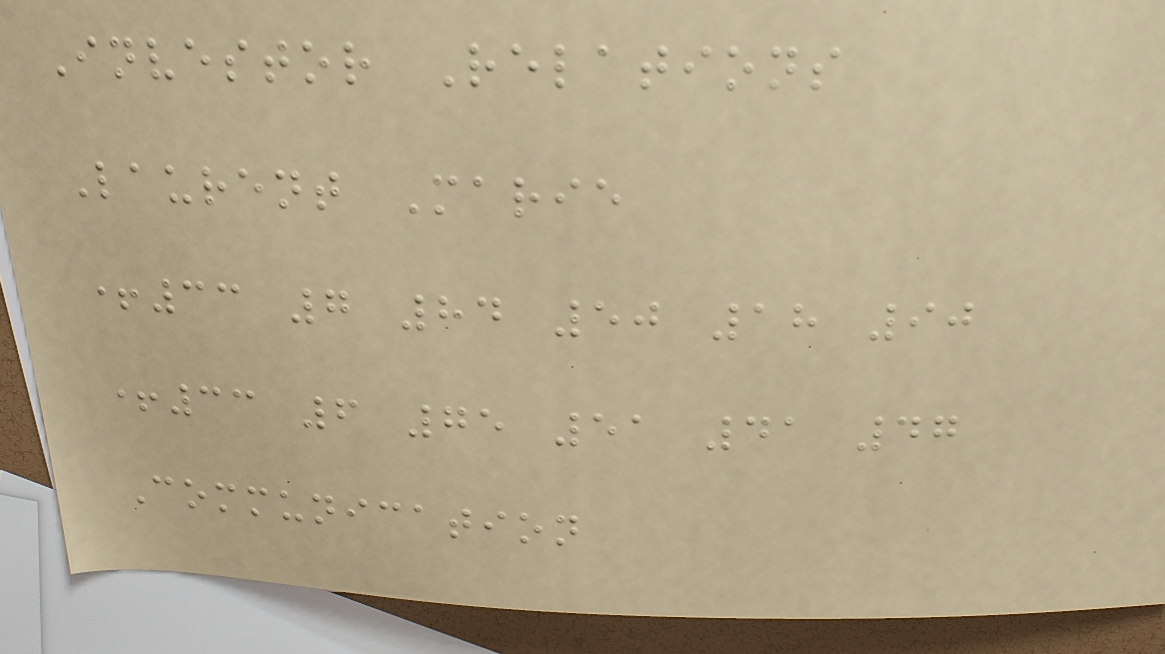Investor Relations
Laurent Marie
+33 7 84 50 18 90
+33 6 75 51 41 47
Communication
